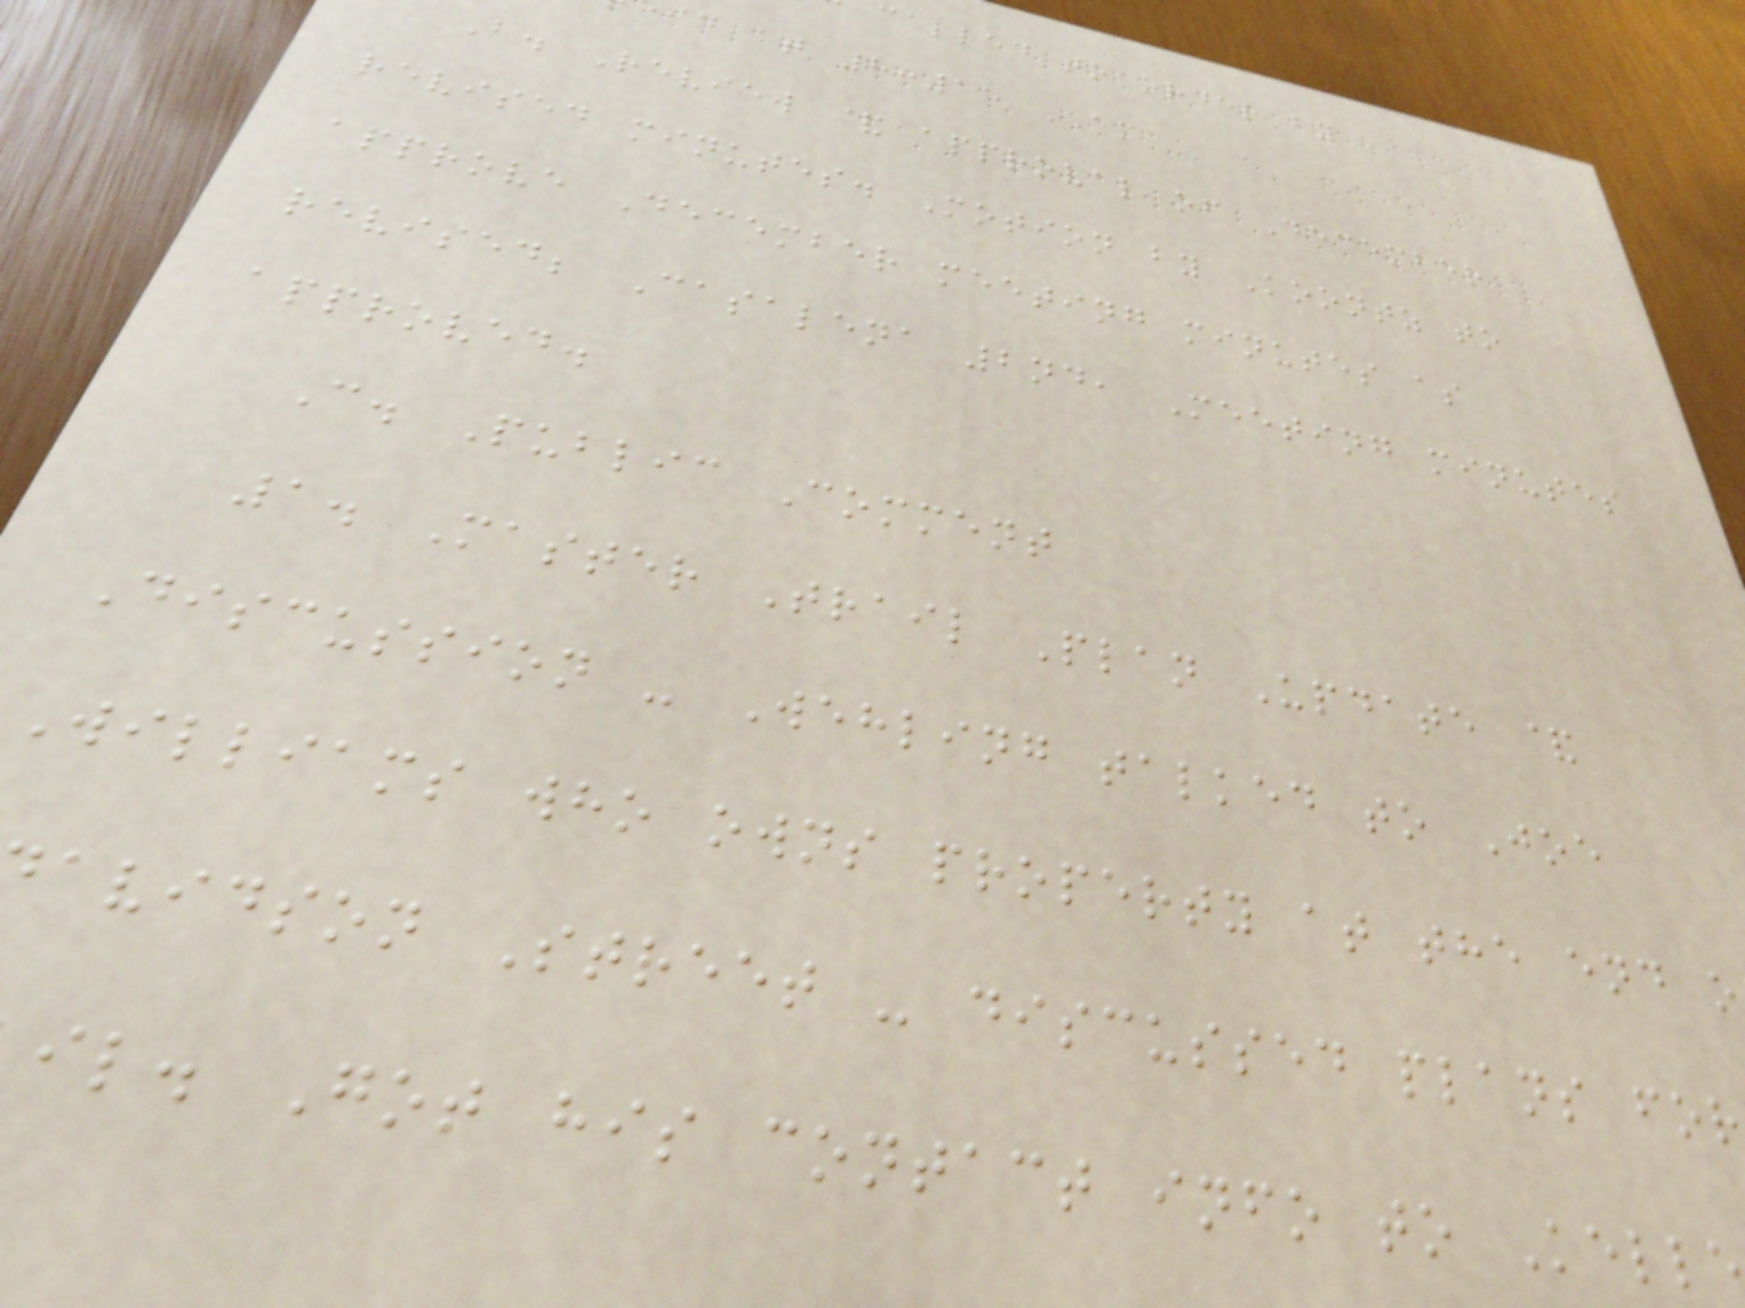called to order by
id at 8:15 AM
B. Review & approval of December
revised minutes. Motion by Koontz to
approve December meeting minutes as
revised; Casalena 2nd, Meeting minutes
approved.
C. Public Comment
1. Master Trail Plan Update &
Discussion - Wehling talked to Joe
Williams who owns property at the end o
avidson Street - discussed plans for
il. Got his contact info to Kelle
